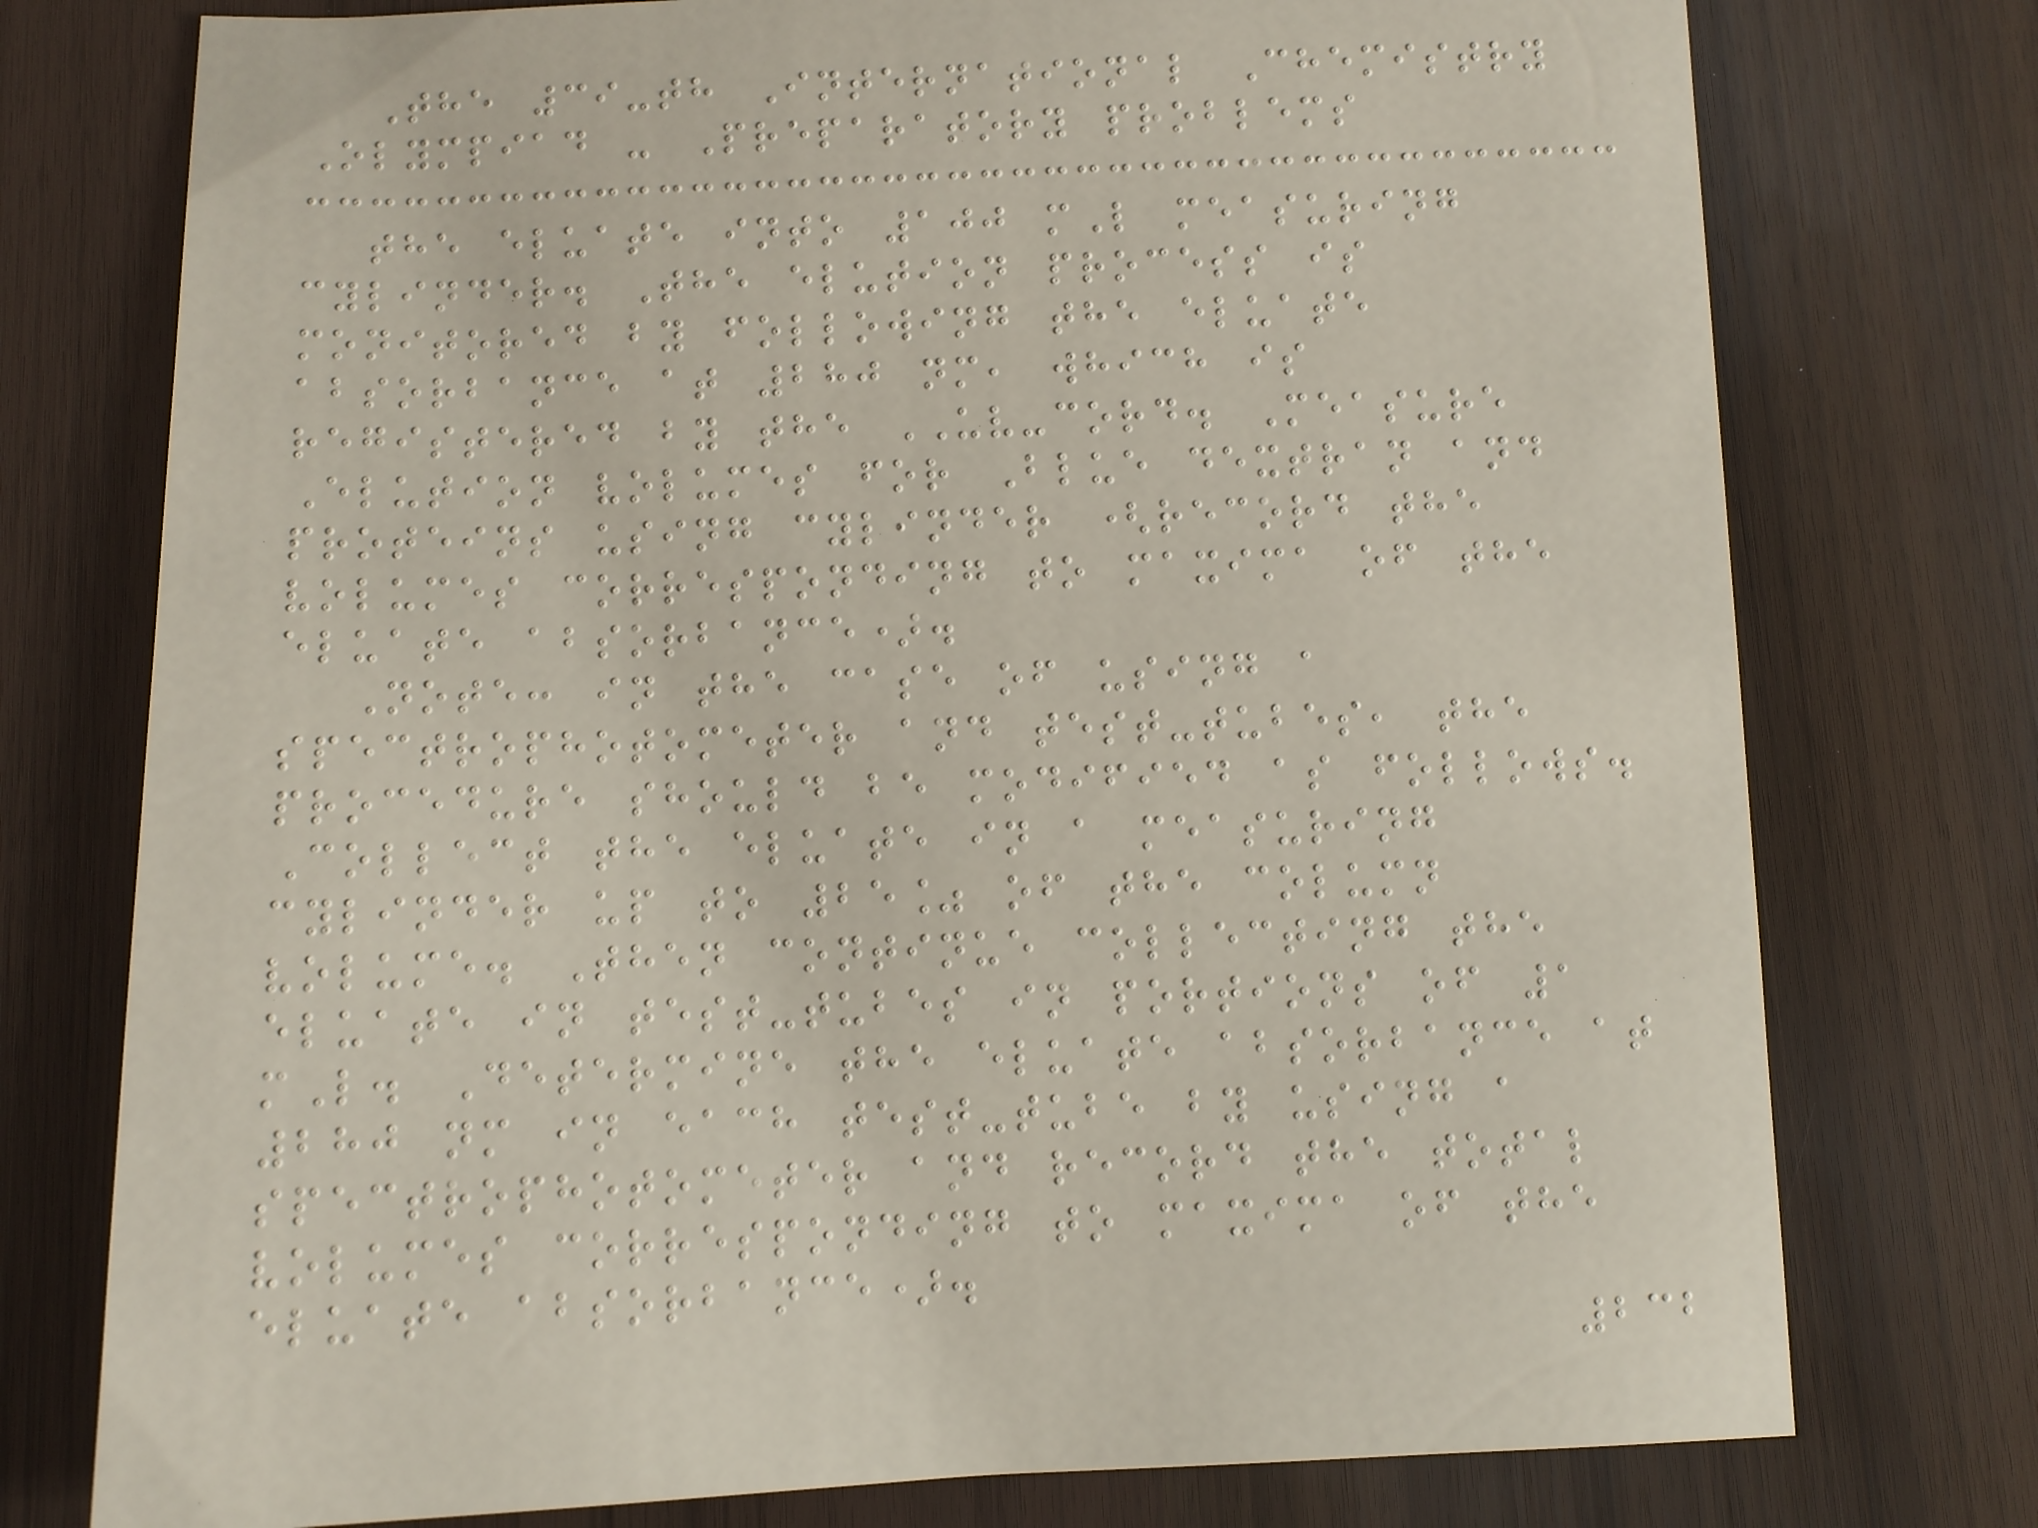The 39-th International Chemistry
Olympiad - Preparatory problems
the eluate into 100 mL measuring
cylinder. The elution process is
monitored by following the eluate
absorbance at 280 nm, which is
registered by the UV-cord. Measure
Elution volumes for Blue dextran and
proteins using cylinder (record the
volumes corresponding to maxima of the
eluate absorbance).
Note: in the case of using a
spectrophotometer and test-tubes, the
procedure should be modified as follows.
Collect the eluate in a measuring
cylinder up to 25% of the column
volume. Then continue collecting the
eluate in test-tubes in portions of 1
mL. Determine the eluate absorbance at
280 nm in each test-tube by using a
spectrophotometer and record the total
volumes corresponding to maxima of the
eluate absorbance).
232
